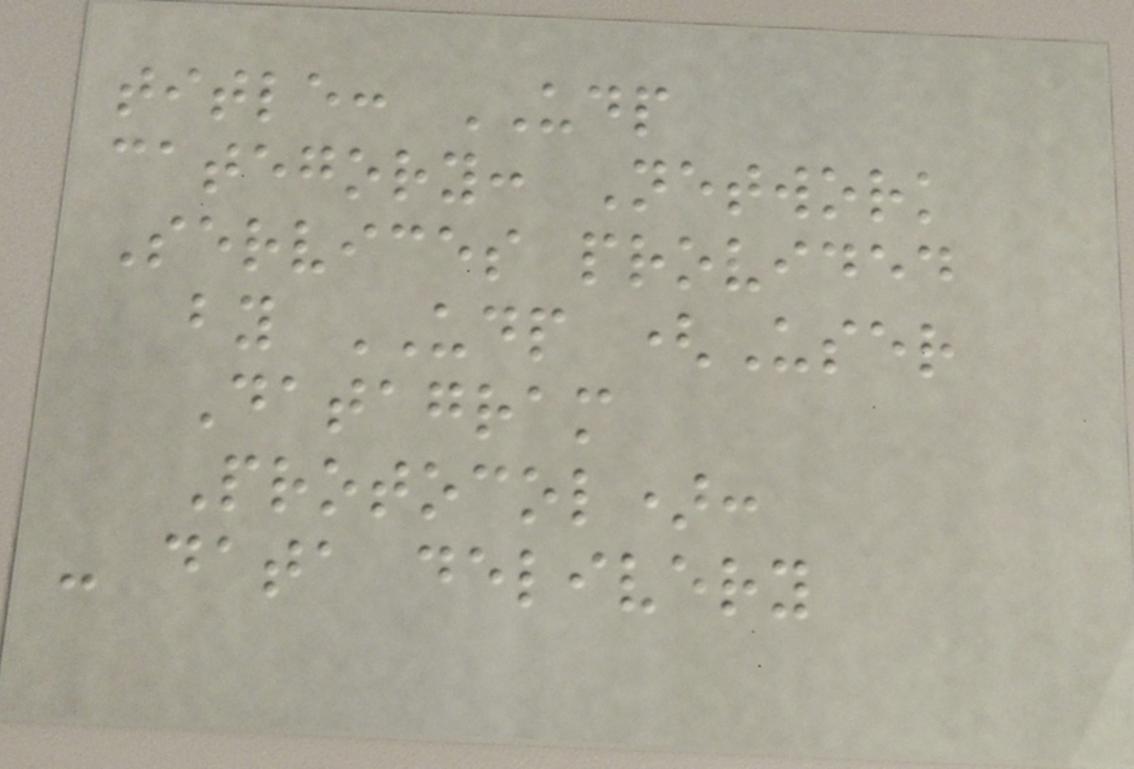title: UDP
category: Network
Services provided
by UDP (User
Datagram
Protocol):
- data delivery
